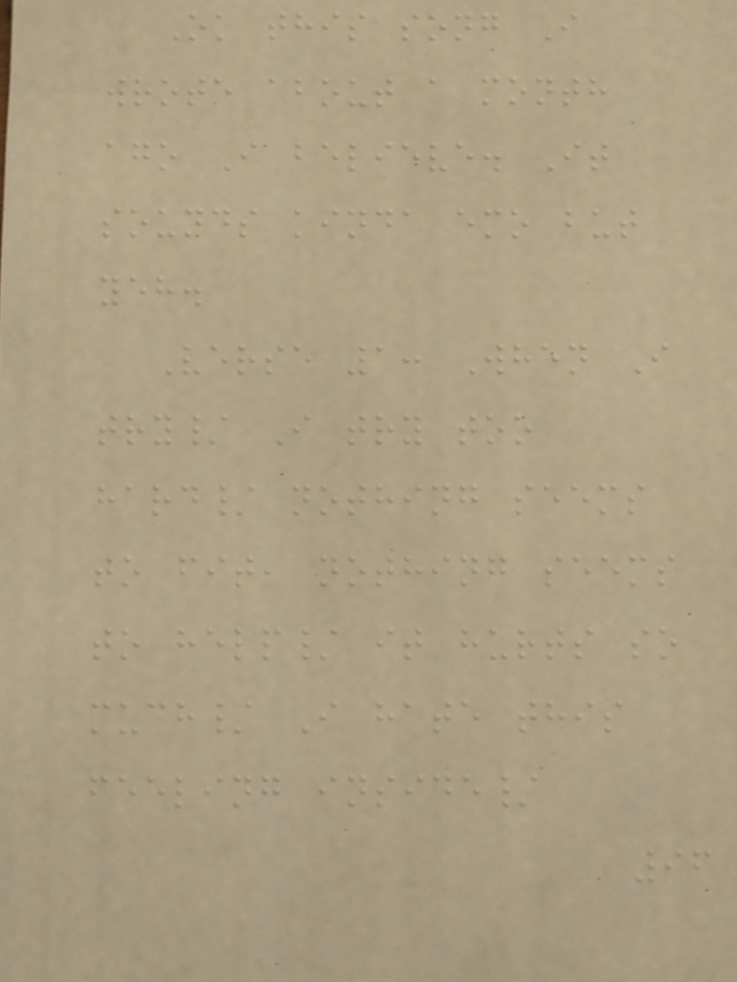Ok this song I
wrote about a month
ago I believe. It
sounds kinda emo but
yeh.
Verse 1: When I
try/ I try too
hard/ nothing seems
to fit, nothing seems
to help/ it hurts so
much/ I hate this
feeling inside/
96
